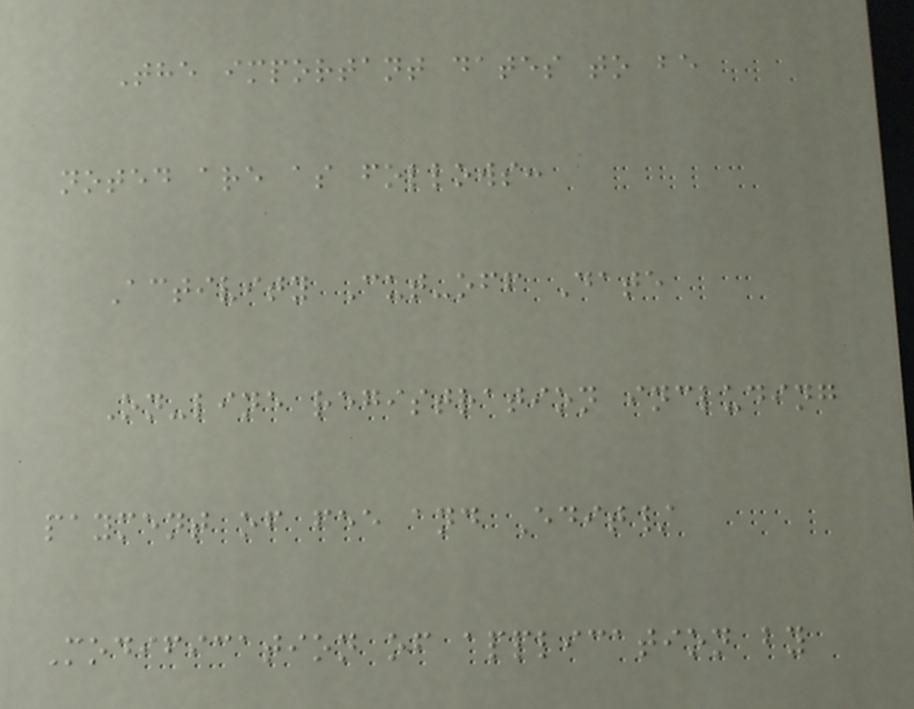The important dates to be
noted are as follows:
Activity Cut-off Date
On-line registration including
payment of fee and Edit/
Modification of application by
